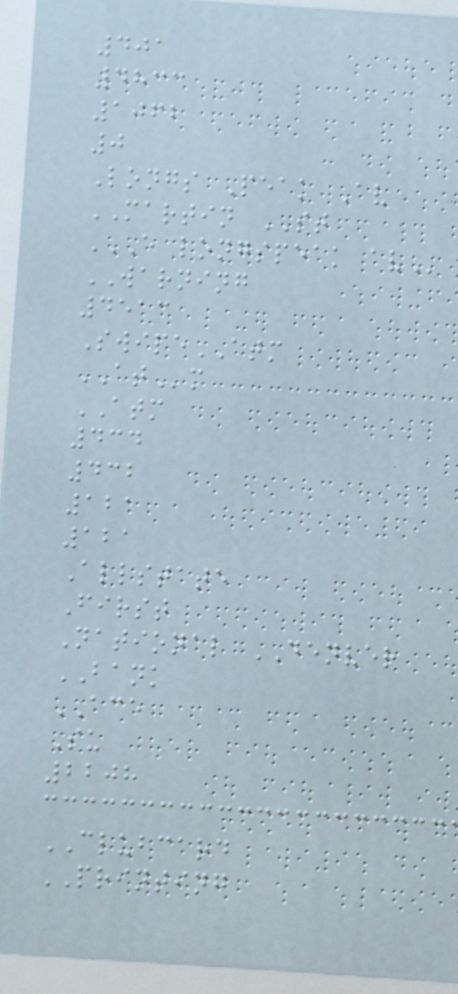401
4833
1062
0
Longs Peak Av
MARTIN ST
E LONGSPEAK AV
WARNING
4513
SwipeATM
ATm
ATM
434
432
121
121
Allstate
First
National DENVER
BANK
ACE
Su
2208
CLUBCARD
PRINTING
